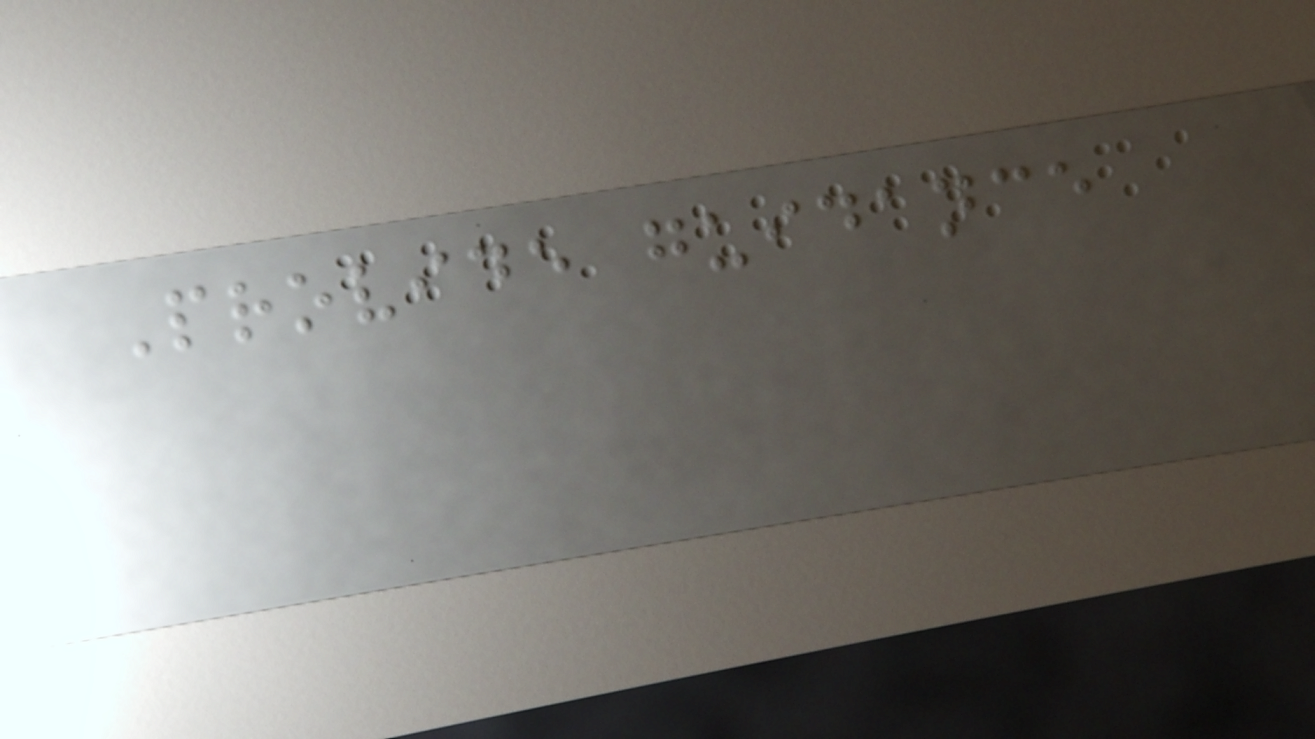Provide guidance
